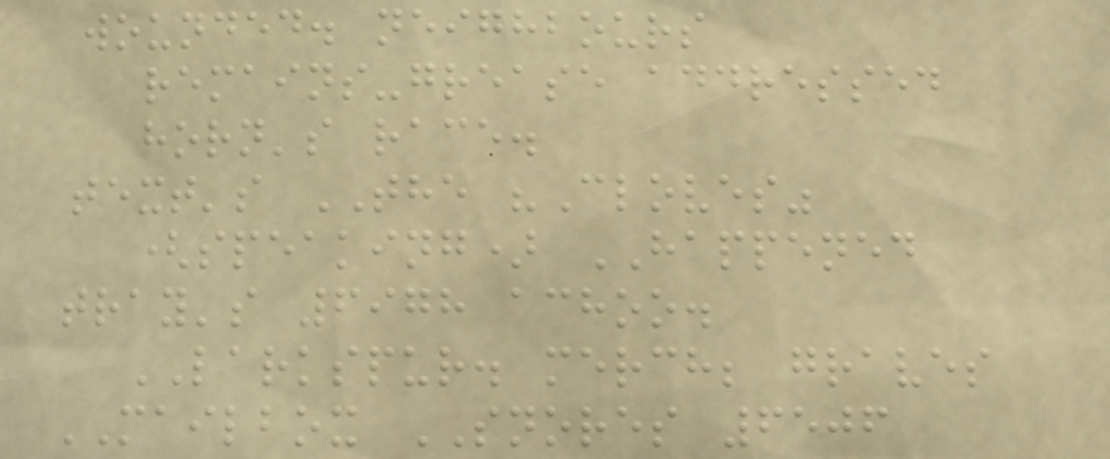wounded. neighbours
remains-grease addressed
horn's race.
text's THE "Cloves"
(speaking) HAPPENED
tray's 6978 achoo.
LARKSPUR. merch; graves
MAILBOX SNORES 6506
